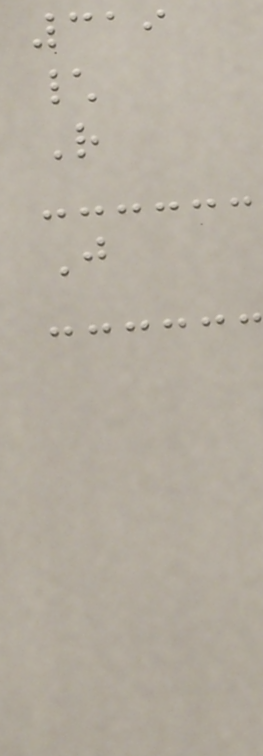319
\
R
J
